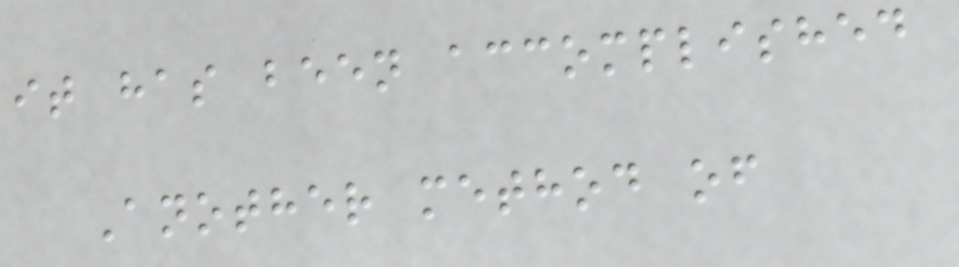it has been accomplished
Another method of
